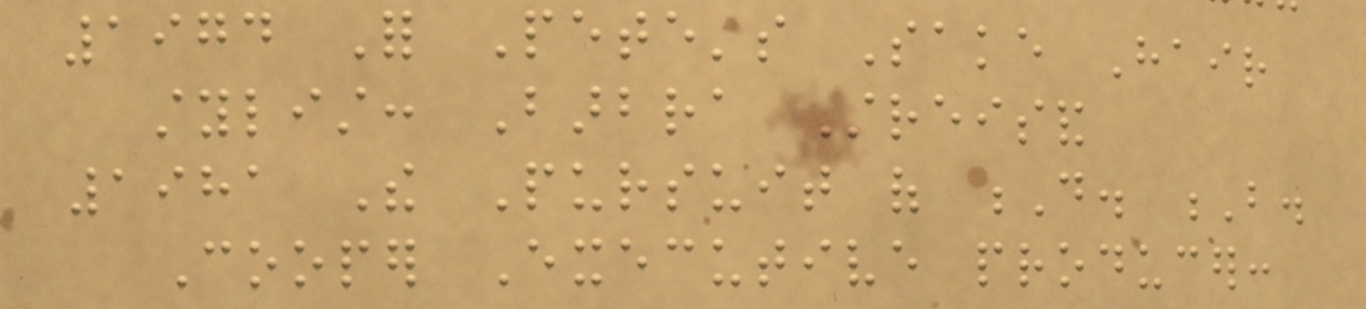1974 For Pete's Sake Hair
stylist: Barbra Streisand
1981 The Pursuit of D. B.
Cooper Executive producer:
